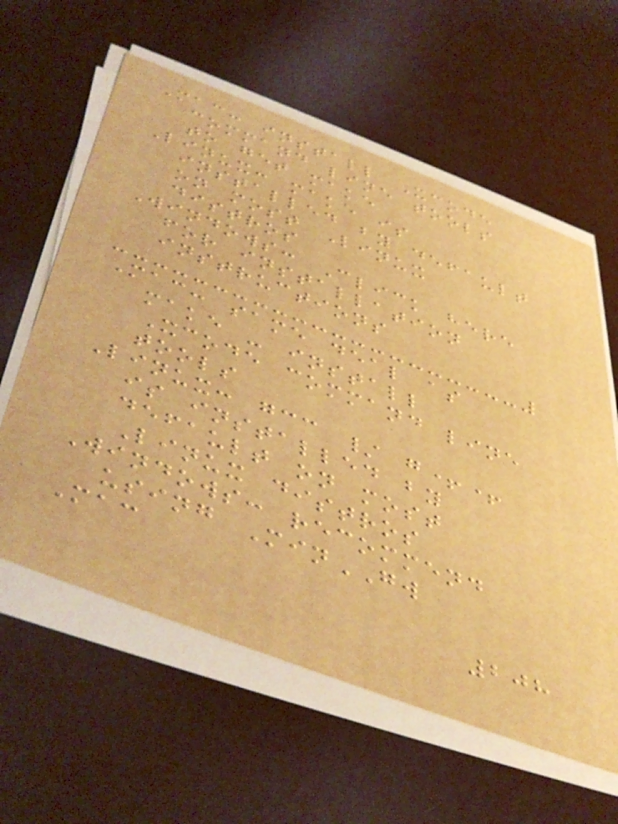Mac: install Xcode
command line tools
to get make
Linux: make is
installed by default
on most Linux
distros
Windows: Click here
for installation
instructions
Mac: same deal as
make - install
Xcode command line
tools
Linux: gcc / g++
is installed by
default on most
Linux distros
Windows: recommend
using MinGW
Mac
208
